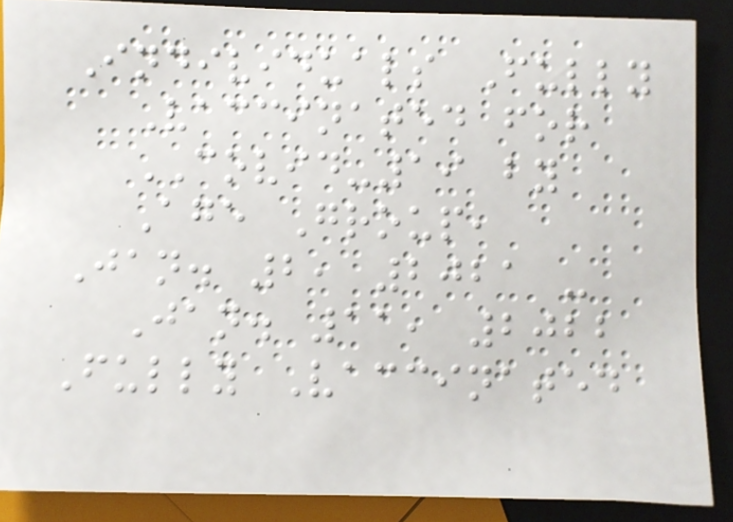Individuals Fully
Vaccinated for
COVID-19 by
Age Group,
Jan. 2, 2021 -
Jan. 11, 2022
Fully Vaccinated
